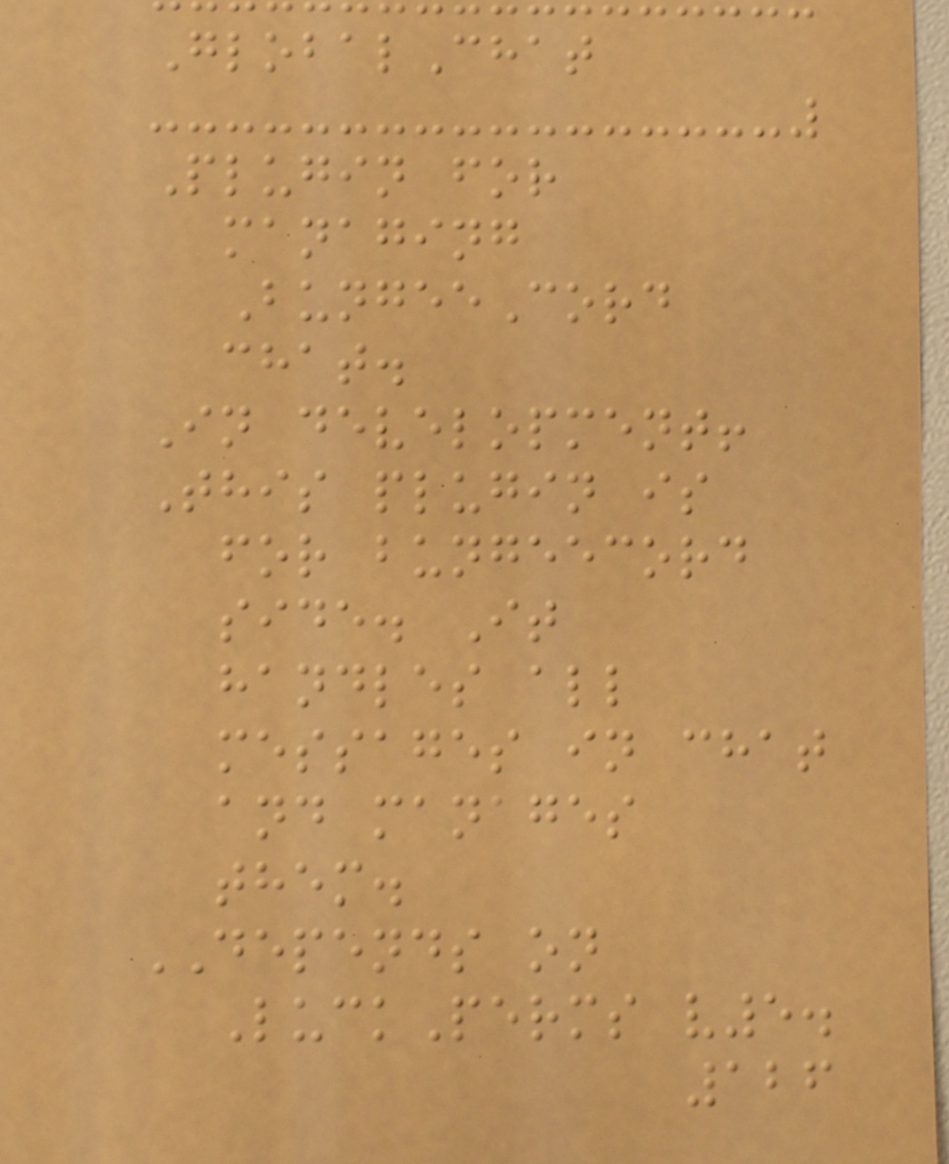GlobalChat
Plugin for
managing
BungeeCord
chat.
In development!
This plugin is
for bungeecord
side. It
handles all
messages in chat
and manages
them.
DEPENDS on
LuckPerms v5.
126
